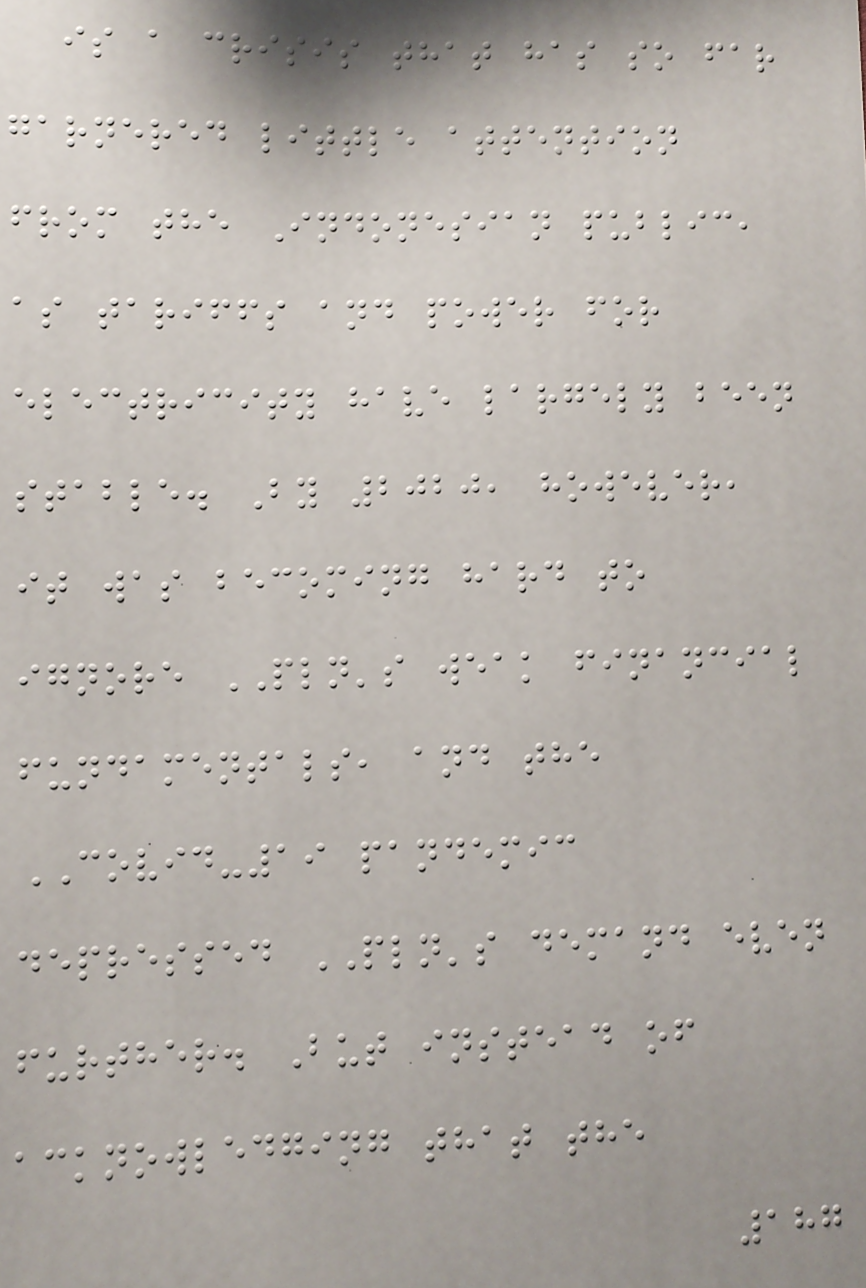is a crisis that has so far
garnered little attention
from the Indonesian public,
as tariffs and power for
electricity have largely been
stable. By 2020, however,
it was becoming hard to
ignore PLN's weak financial
fundamentals, and the
COVID-19 pandemic
depressed PLN's demand even
further. But instead of
acknowledging that the
187
